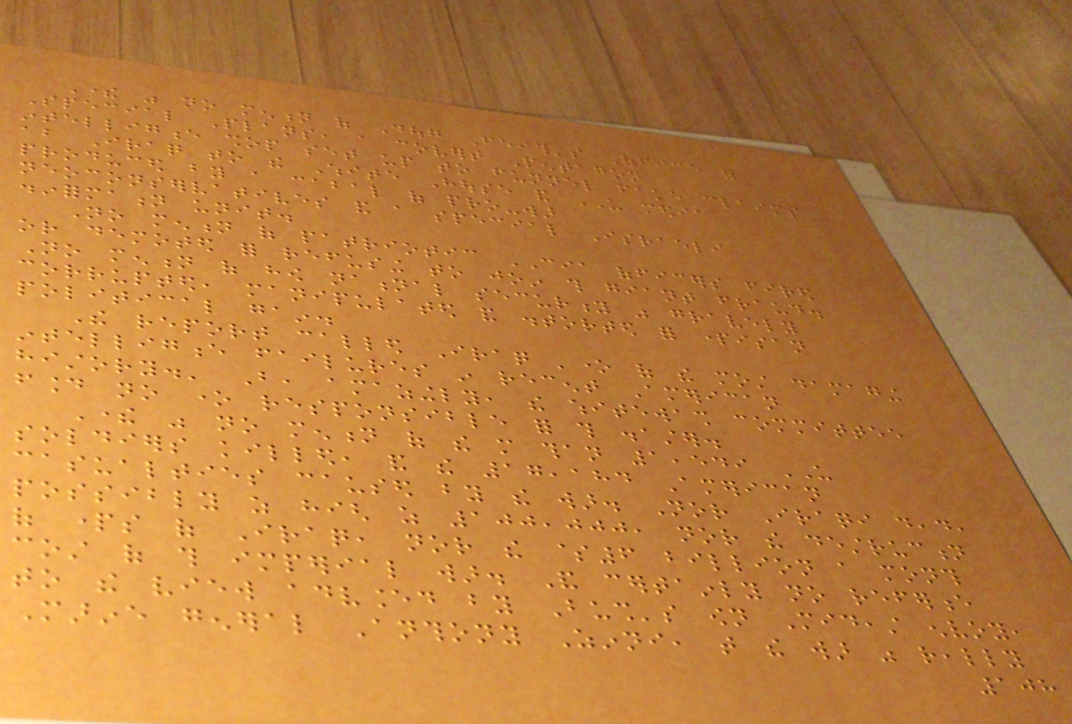There was no mention of Doug Feith's Office of
Special Plans, a covert Pentagon
intelligence shop set up to funnel fake claims
about Iraq to the White House and US media
produced by a cabal of pro-war
neoconservatives and a special Israeli
disinformation unit.
No mention of patriotic CIA officers fired
or demoted for refusing to join this giant fraud.
No mention of how national security was gravely
corrupted, manipulated and distorted for partisan
political gain.
The report called Iraq 'one of the most damaging
intelligence failures in recent American
history.' But, amazingly, the whitewash committee
found no one responsible for this disaster.
There was no mention of the more than 1,549 US
soldiers killed, and the 17,184 American
casualties caused by the war. Nor Iraqi dead,
possibly as high as 100,000, nor the destruction
of parts of Iraq, nor the $6 billion a month
cost of this imperial war. And certainly no reference
to the view advanced by Bush's own Mideast envoy,
Marine general Anthony Zinni, that the war was really
108
